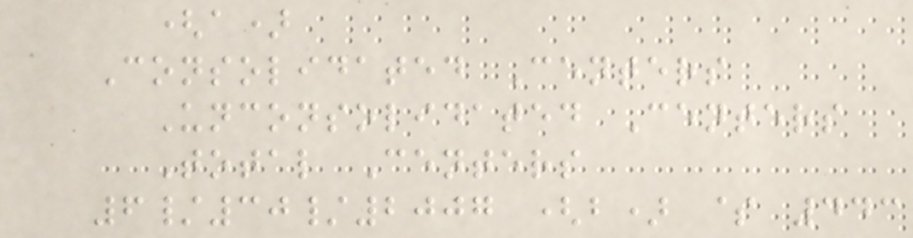(a)
Consolidated Centers
Unconsolidated Centers
Total Centers
6/30/2007 (b) $ 443
